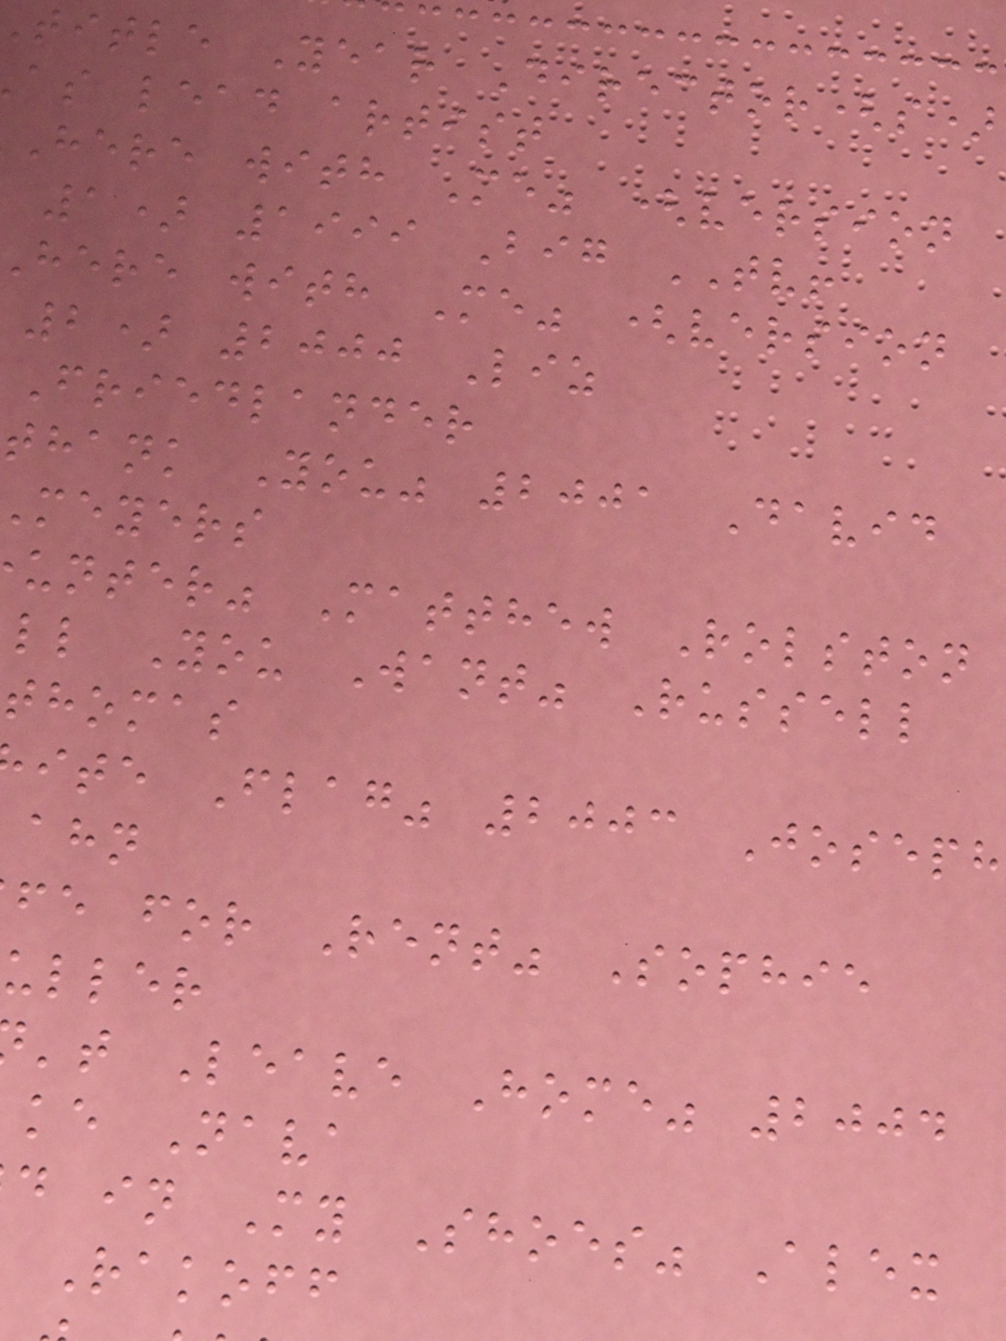title Year Director(s)
as lead artist
Here with Me" (version
1) 1999 Big TV!
here with Me" (version
2) 2000 Liz
Friedlander
thank You" 2001 David
meyers
unter" Matthew Rolston
ll You Want" Russell
thomas
ite Flag" 2003 Joseph
fe for Rent" Sophie
uller
't Leave Home" 2004
ke Nava
d in My Shoes" Alex
Rakoff
